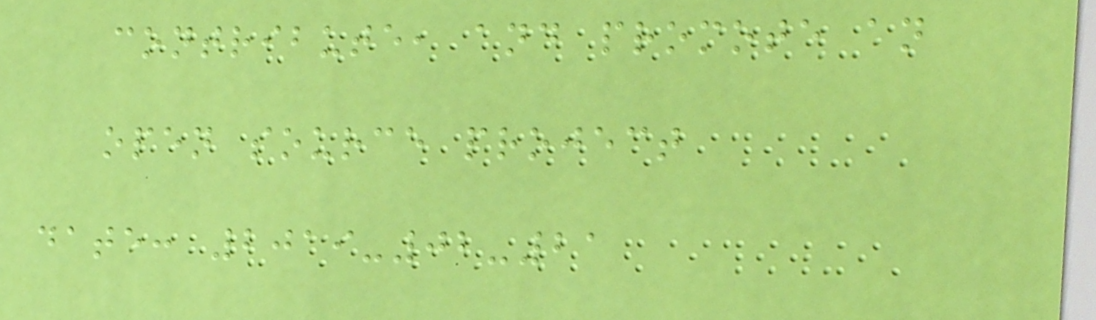contribute, and promote an
open source project
date: 2019-02-21
